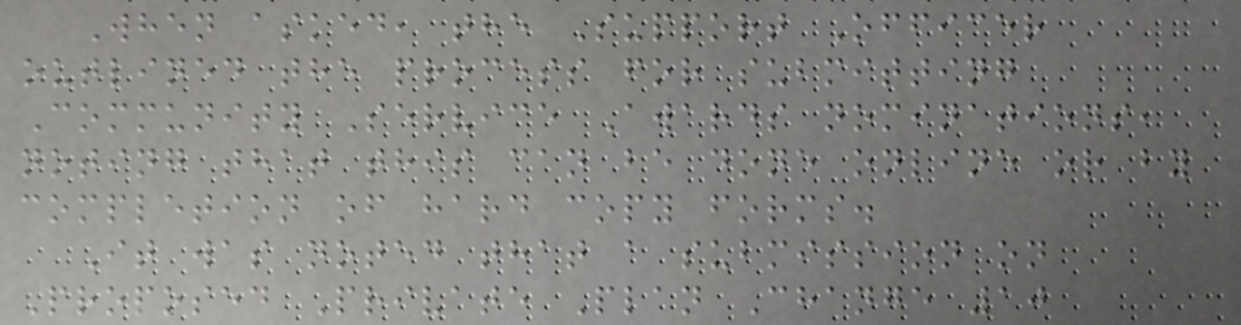When asked, the Support Officer
outlined the process for submitting
Community Service Awards nominations,
noting that this can be done online or by
completion of hard copy forms.
It was noted that a submission on
Proposed Private Plan Change 10
